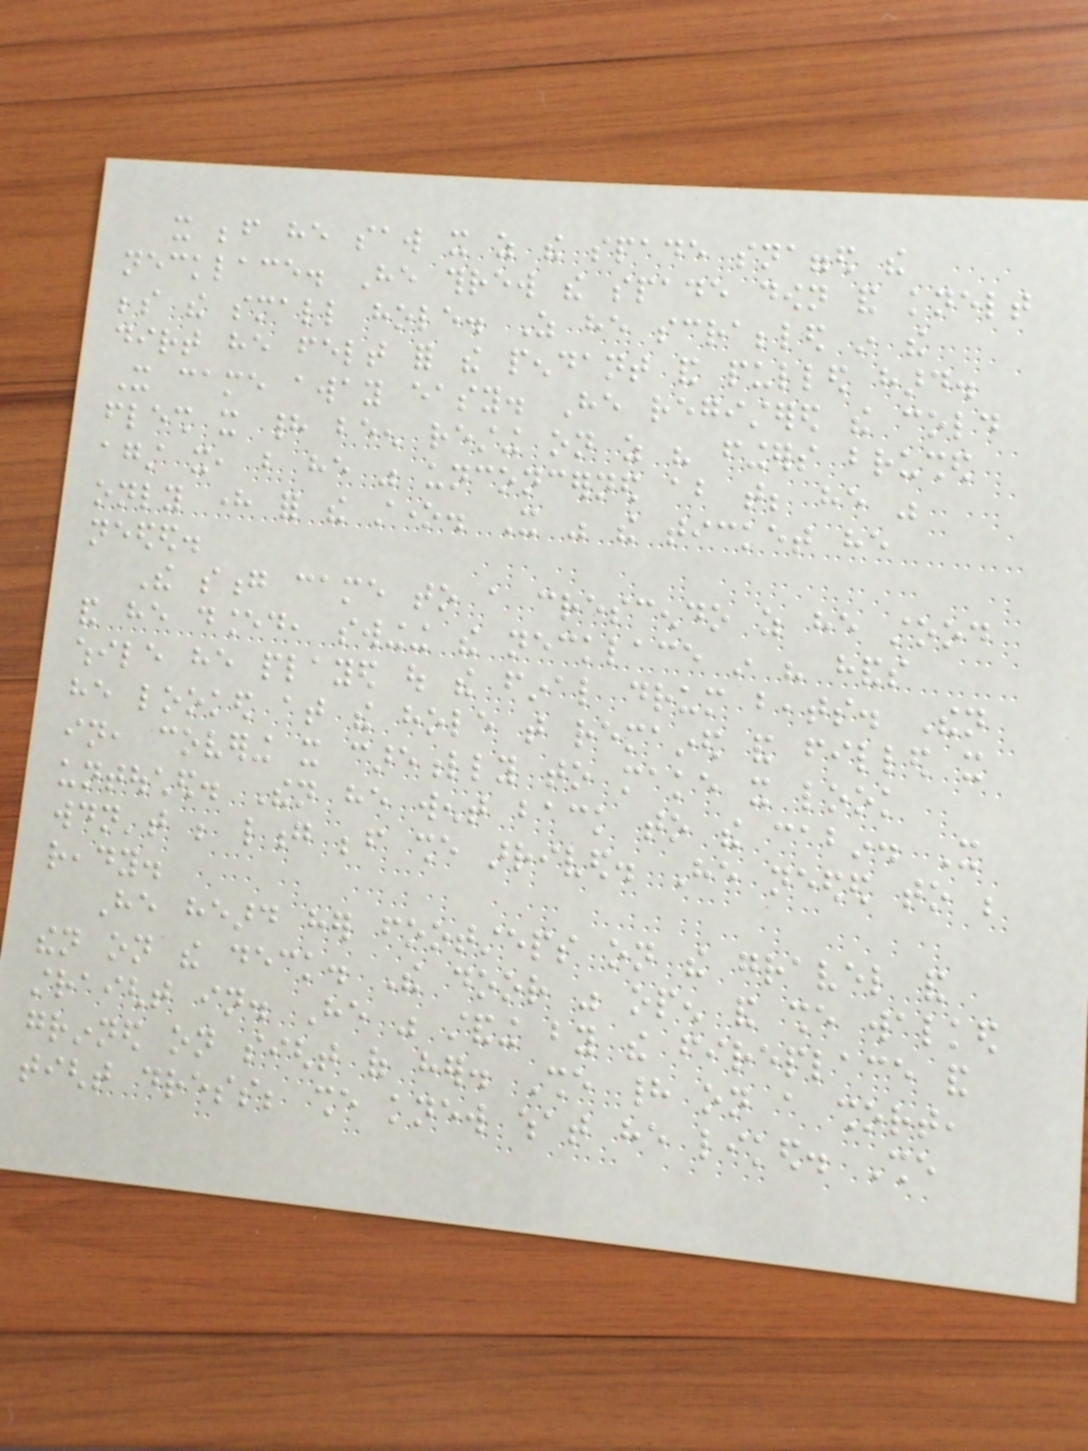it before he saw it as the spade snagged the
necklace. He threw the spade down and knelt
beside the small hole. As he scrabbled in the
dirt he felt for the pendant and pulled hard.
It came away easy. He registered the cold
flesh it had been resting on as his fingers brushed
against it, but he was unconcerned about that; he was
only here for the stone. It was the ticket he
needed.
The song came to a crescendo as he stood
and he danced, swinging the necklace in his hands
while he played out the final drum beats. Then
he looked at the hole that remained and filled it
in, covering it carefully to make it look
untouched. Then he went back to the cabin. It
wouldn't be long before she arrived. He needed to be
ready.
He heard her footsteps on the gravel and
then on the deck. The door was open and she walked
straight in. He was standing by the fireplace and
grinned on sight of her. She had on a short,
tight dress; she knew what he liked. She
